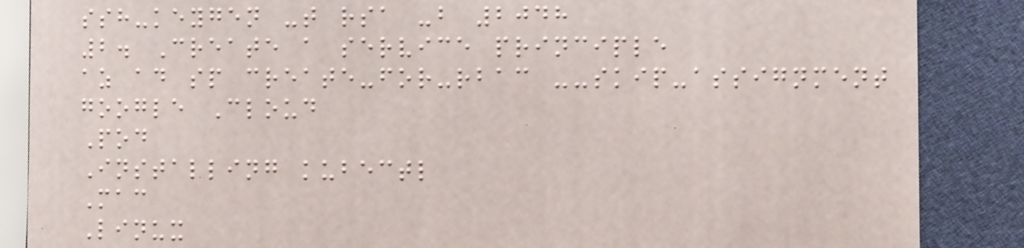ssh-keygen -t rsa -b 2048
2. Create a service principle
az ad sp create-for-rbac --skip-assignment
google Cloud
Pod
Installing kubectl
Mac
Linux
